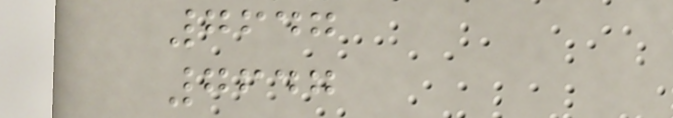7647
7647
